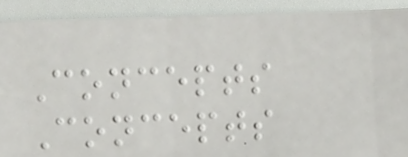Concepts
Concepts
